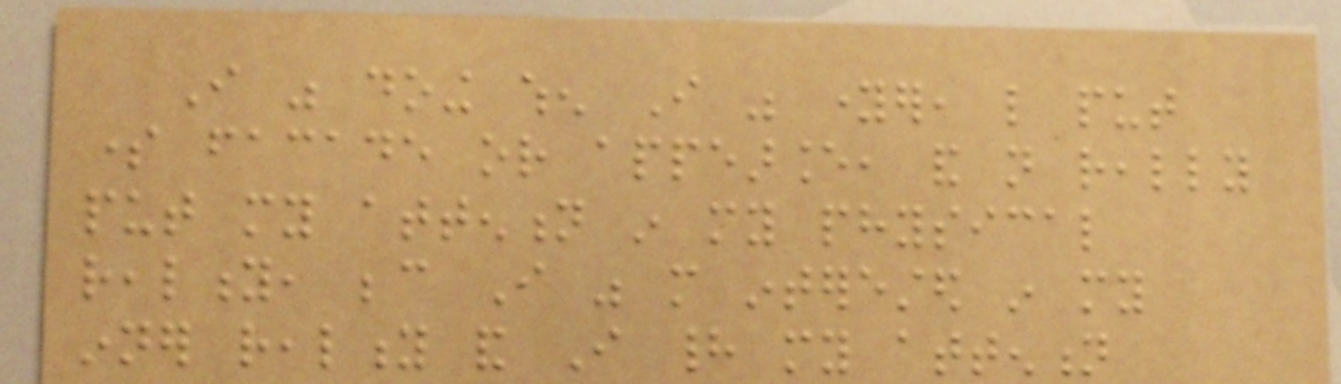I was doing when I was younger, like put
some facade or appearance, and not really
put my attention in my physical
reality, because I was more interested in my
inner reality and I had my attention
